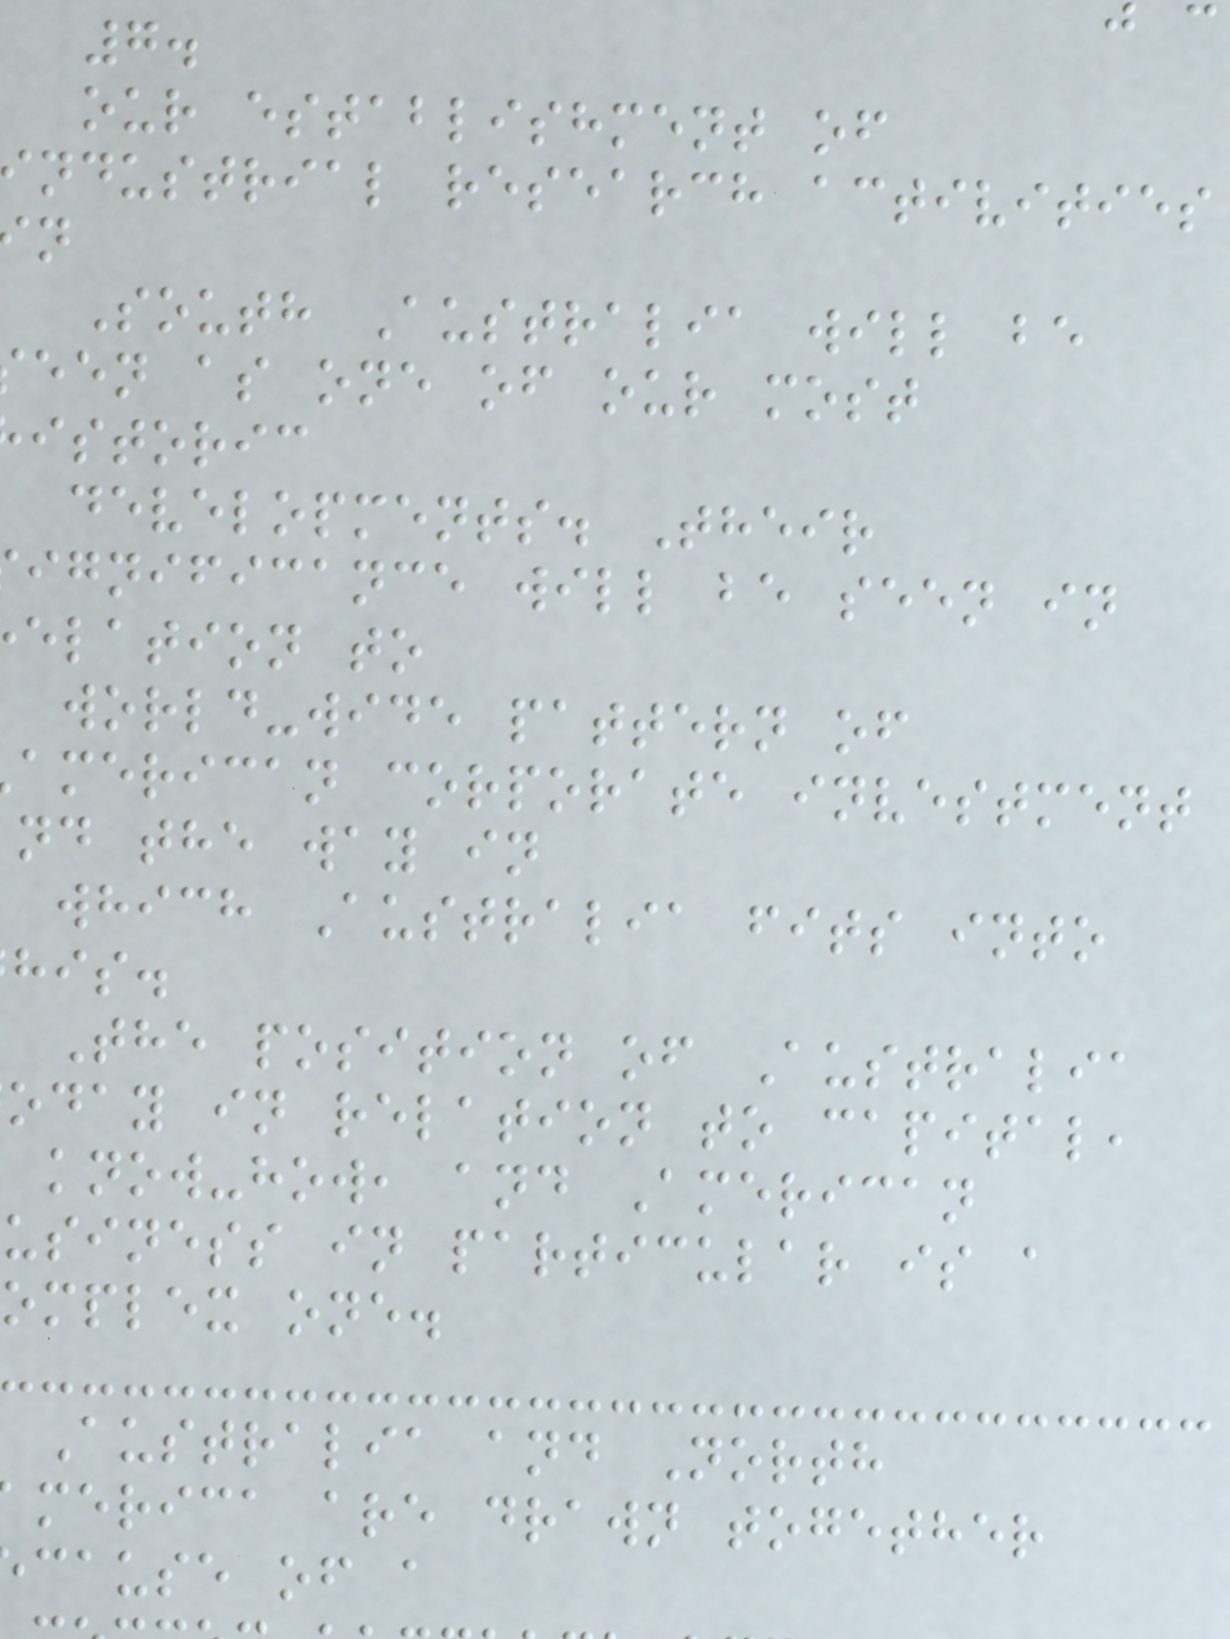7.
our establishment of
ndustrial research activities
South Australia will be
een as one of our most
istoric
developments. Their
ignificance will be seen in
elation to
world-wide pattern of
american corporate investment
nd the way in
which Australia fits into
his.
The position of Australia
oday in relation to capital,
know-how, and American
usiness in particular is a
omplex one.
Australia and North
merica are drawn together
cause of a
